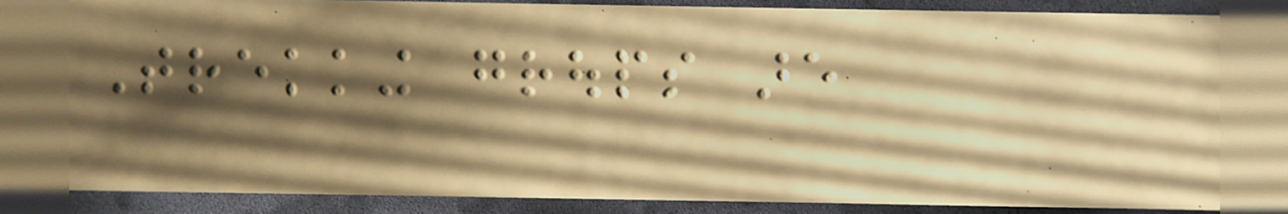Trekking groups are
